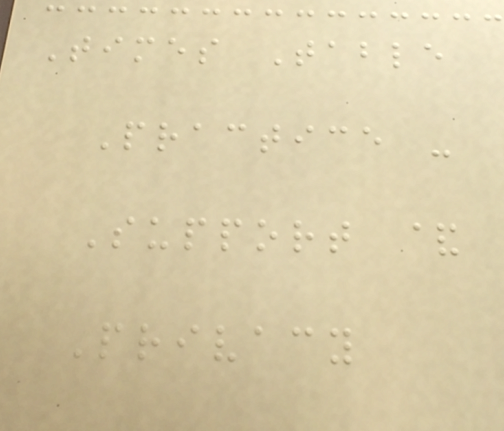Times Table
Practice -
Support &
Privacy
